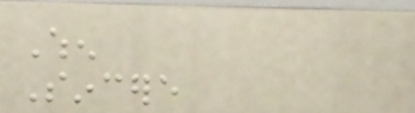When
Sincere
